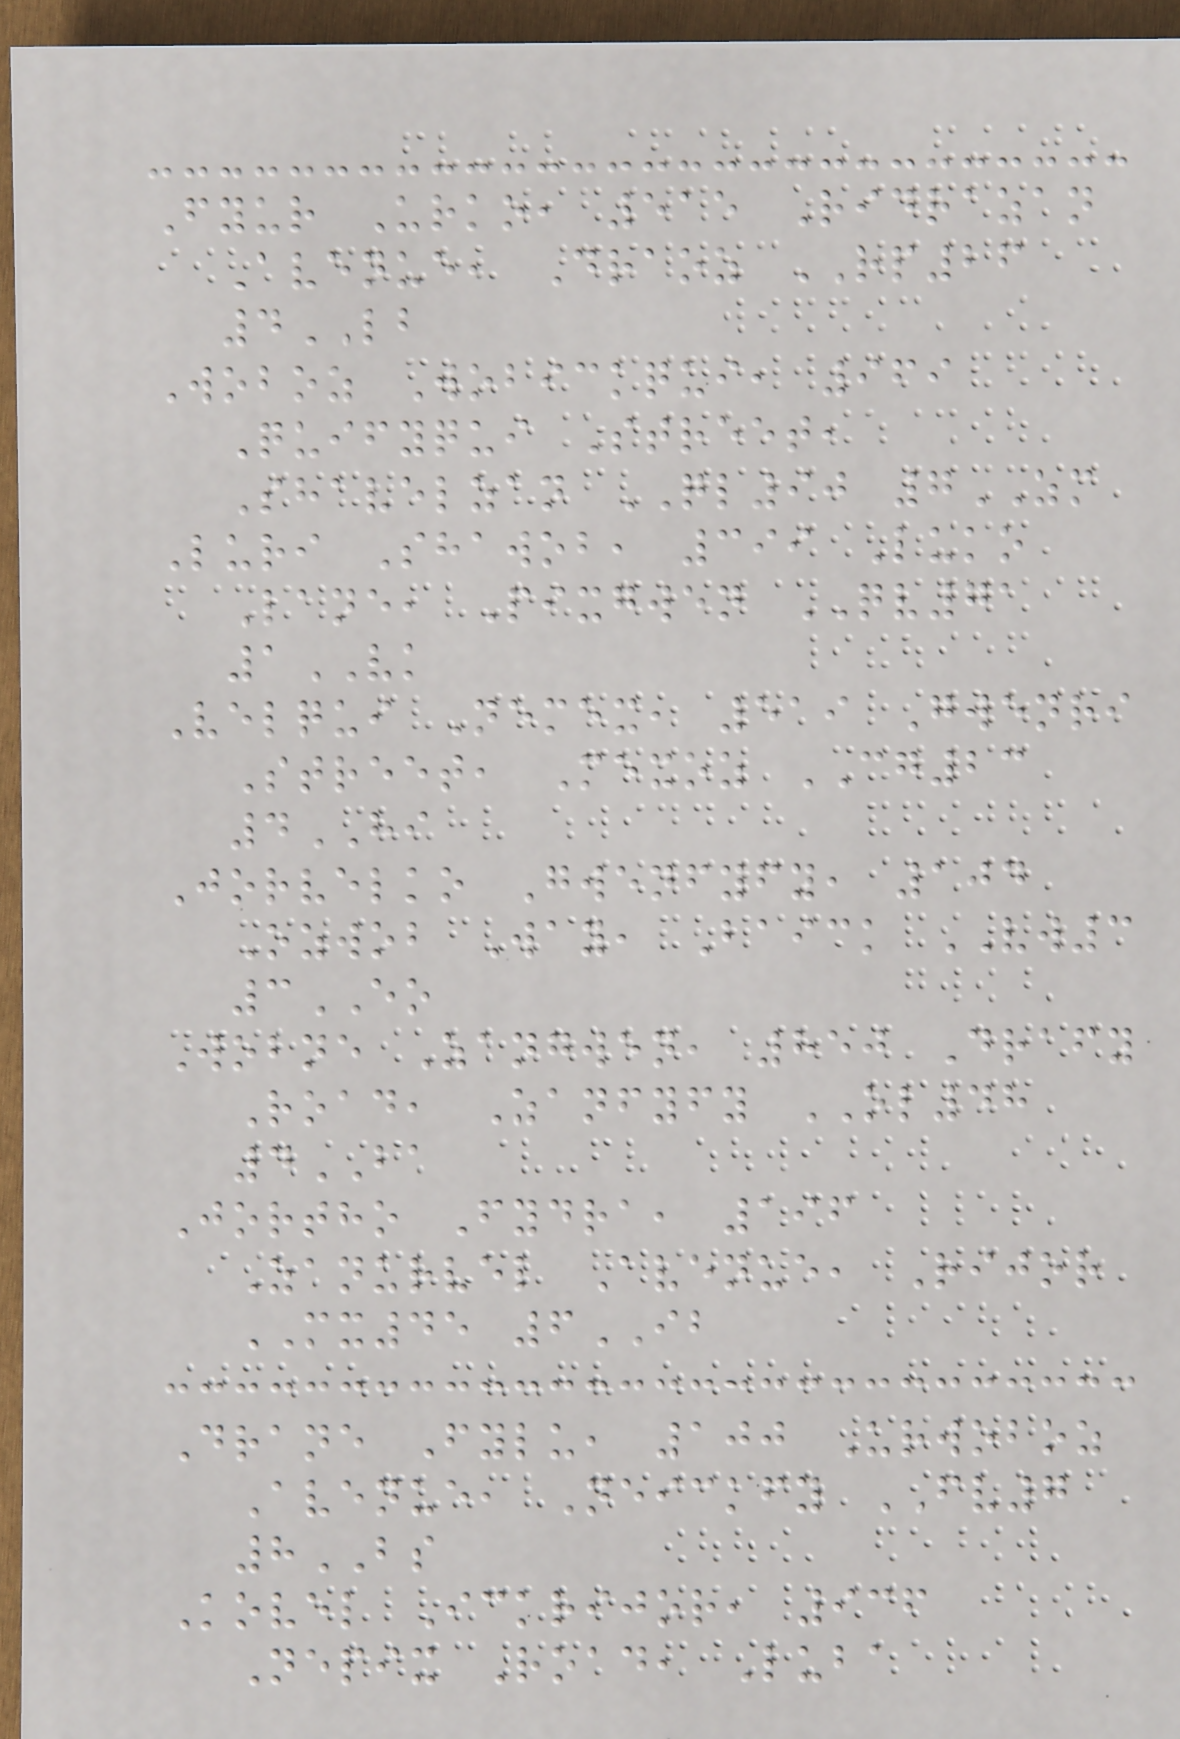Fyur Urko, 515 Ridrazan
Avenue, Draoz RP26
4LB
Woboz Wobickqui, 969
Quifyqui Street,
Shavelzan QL90 7ZM
Luri Shawob, 399 Luko
Lane, Pixgwen QV71
1VK
Velqui Nemex, 519 Gwenri
Street, Mexoz CG23
4HI
Jorvelko Gwenfyfy, 104
Ozwob Way, Baick VW3
3EO
Wobne Zangwen, 850 Drafy
Road, Zanfyfy OL48
4BA
Jortho Fydra, 196
Zanurvel Avenue, Rijor
MX45 6IB
Drane Fylu, 100 Urwoboz
Avenue, Neickfy FV7
8BS
Kovel Ickrijor, 936
Nepix Road, Luba
